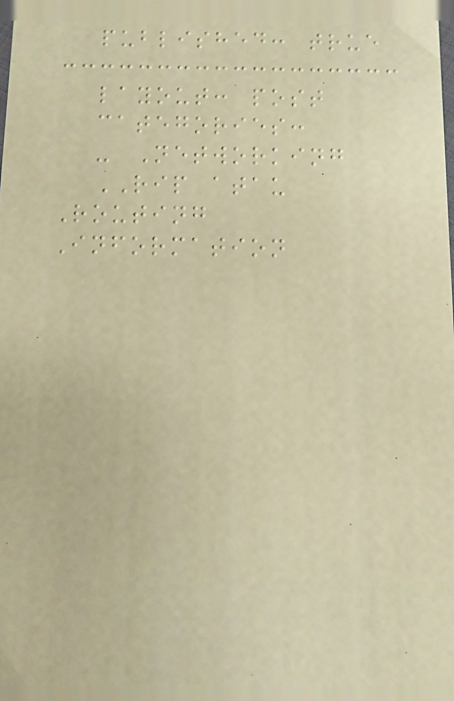published: true
layout: post
categories:
- Networking
RIP atau
Routing
Information
